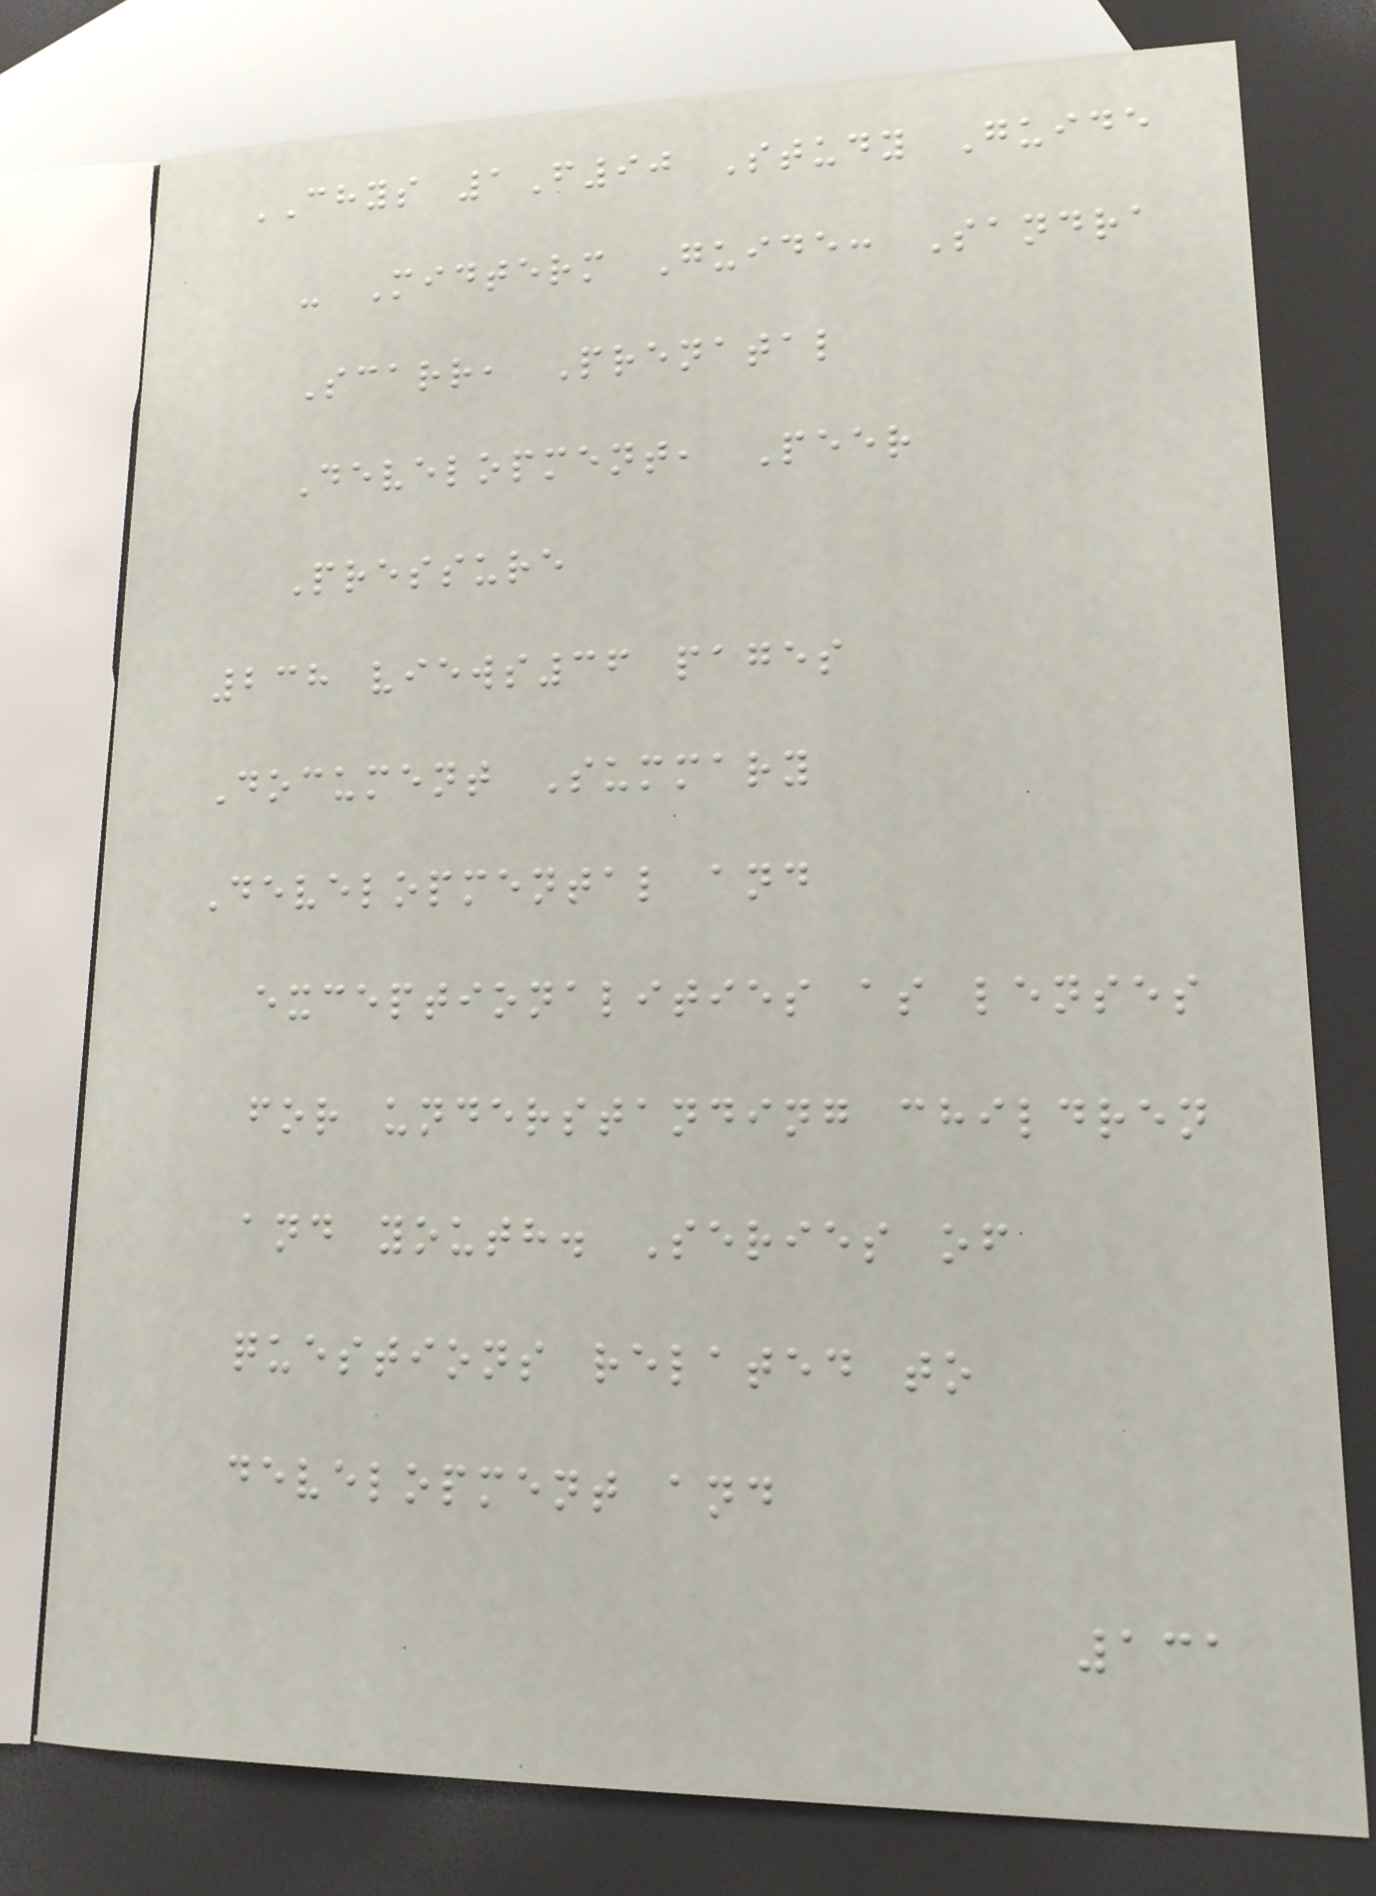CHYS 1F90 Study Guide
- Midterm Guide: Sandra
Scarr, Prenatal
Development, Peer
Pressure
238 views36 pages
Document Summary
Developmental and
exceptionalities as lenses
for understanding children
and youth. Series of
questions related to
development and
131
